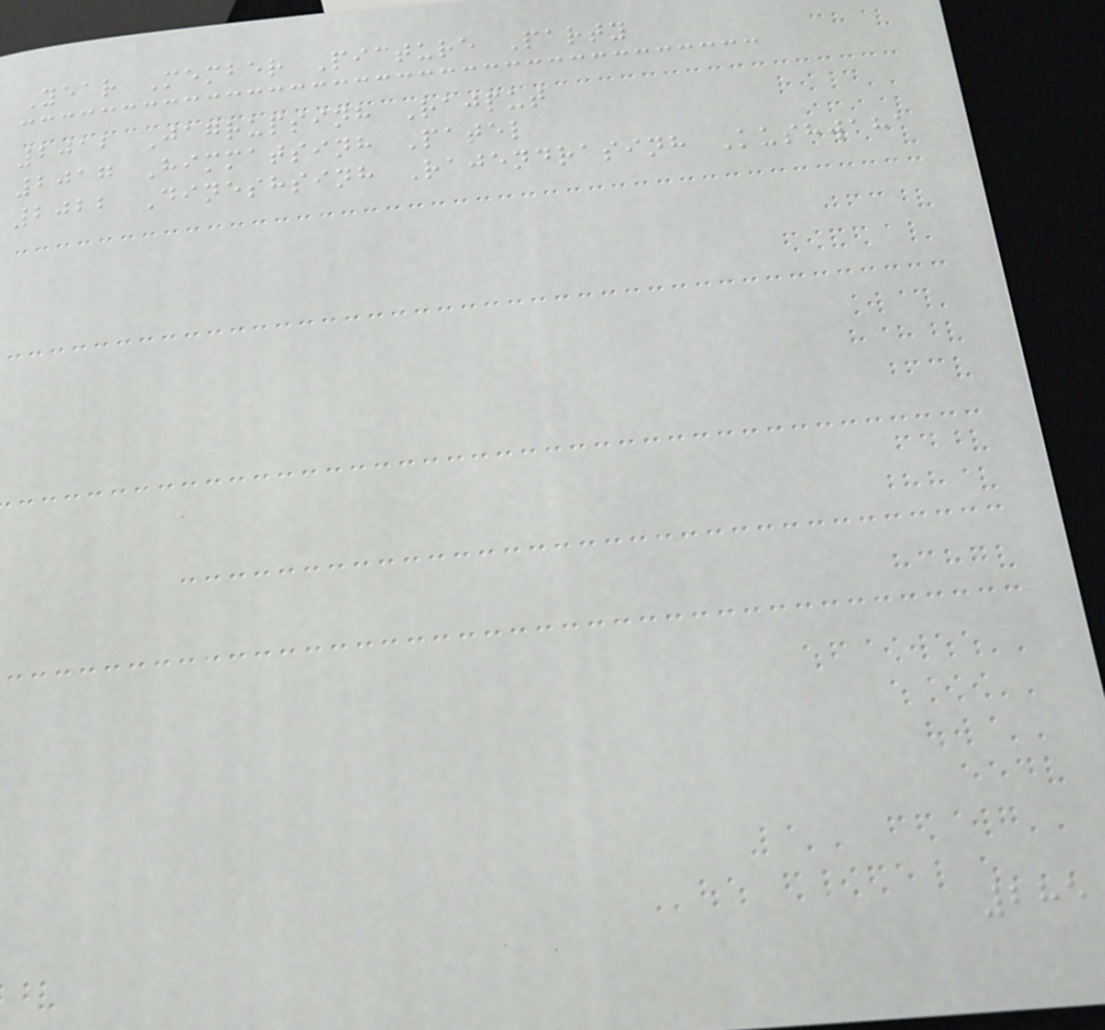Year Member Picture Party
2012 Jagrupsinh Rajput
2017 Himmatsinh Patel
2022 Dineshsinh Rajendrasinh Kushwaha
285
